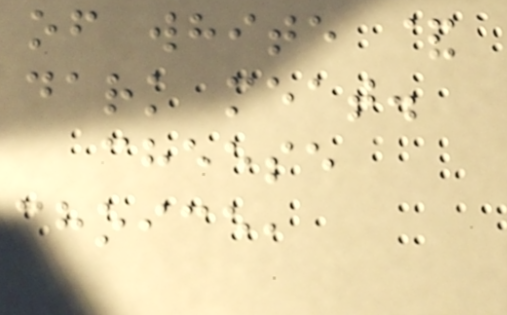of white &
dark meat.
cheese
choice,
